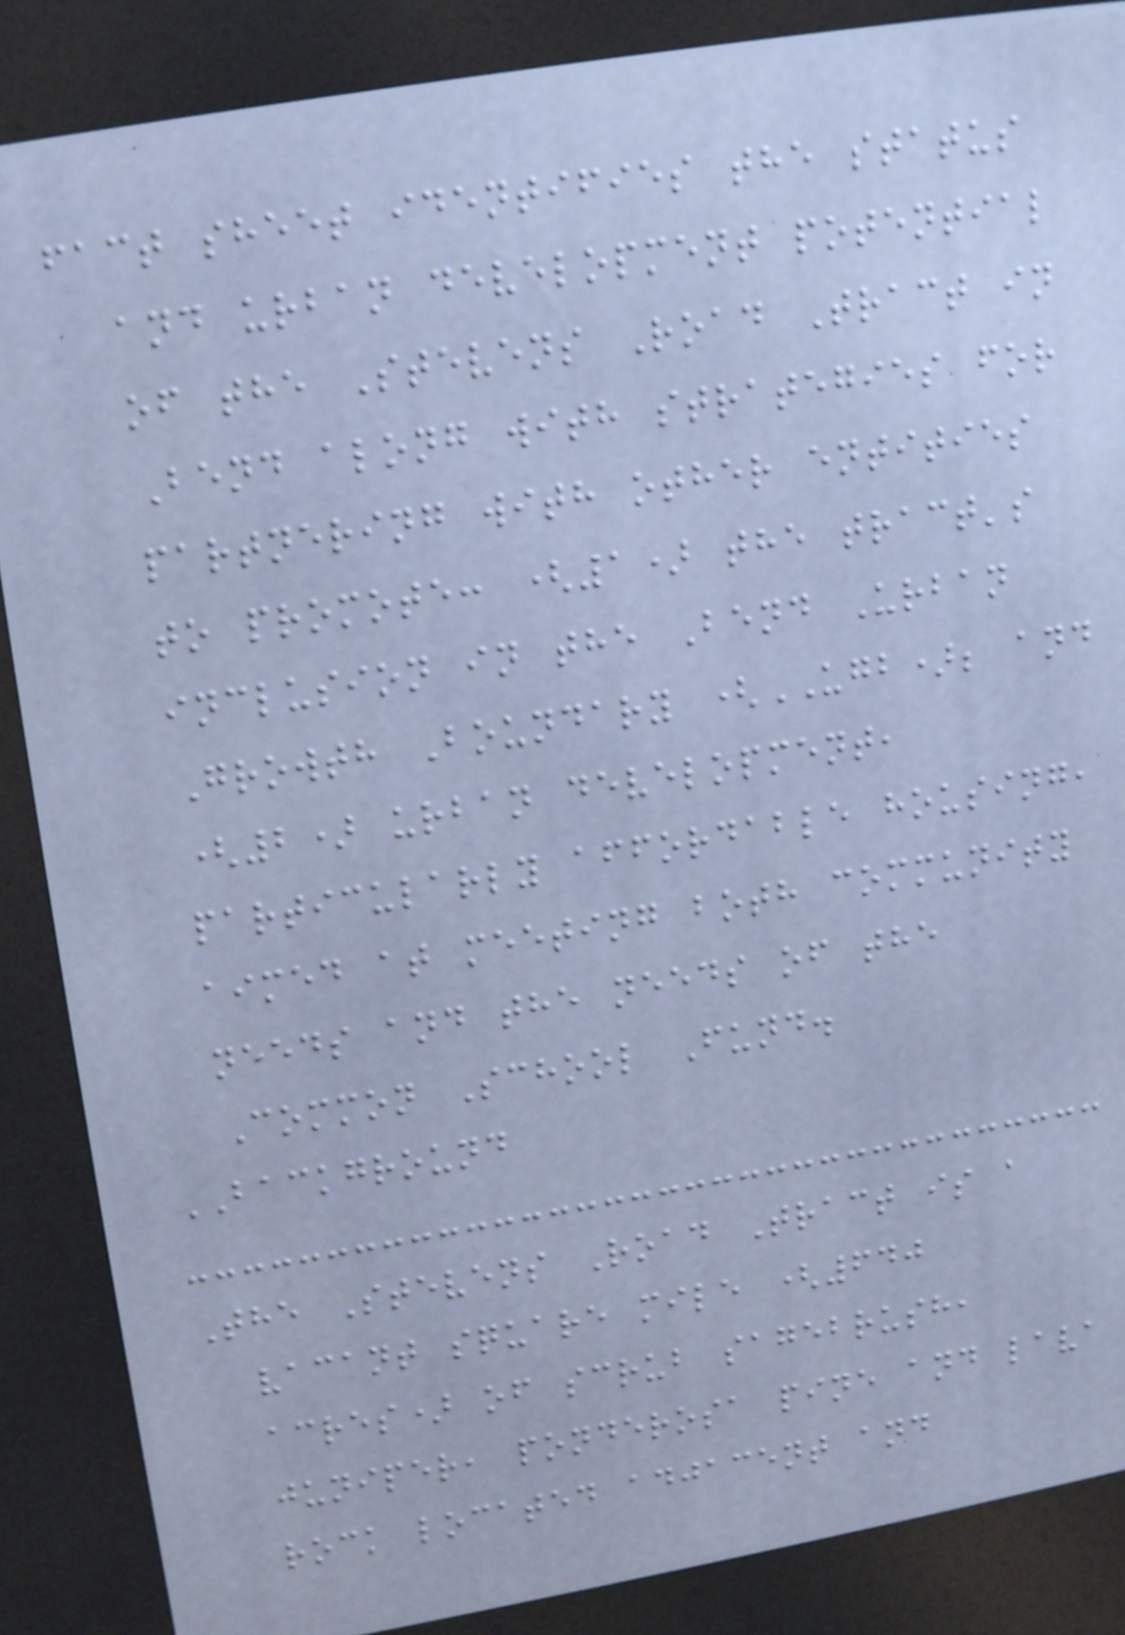fact sheet identifies the status
and urban development potential
of the Stevens Road Tract in
Bend along with strategies for
partnering with other entities
to promote: (1) the tract's
inclusion in the Bend Urban
Growth Boundary (UGB); and
(2) urban development,
particularly affordable housing,
aimed at meeting both community
needs and the needs of the
Common School Fund.
BACKGROUND
The Stevens Road Tract is a
vacant square mile (640
acres) of scrub sagebrush,
juniper, ponderosa pine and lava
rock located adjacent and
